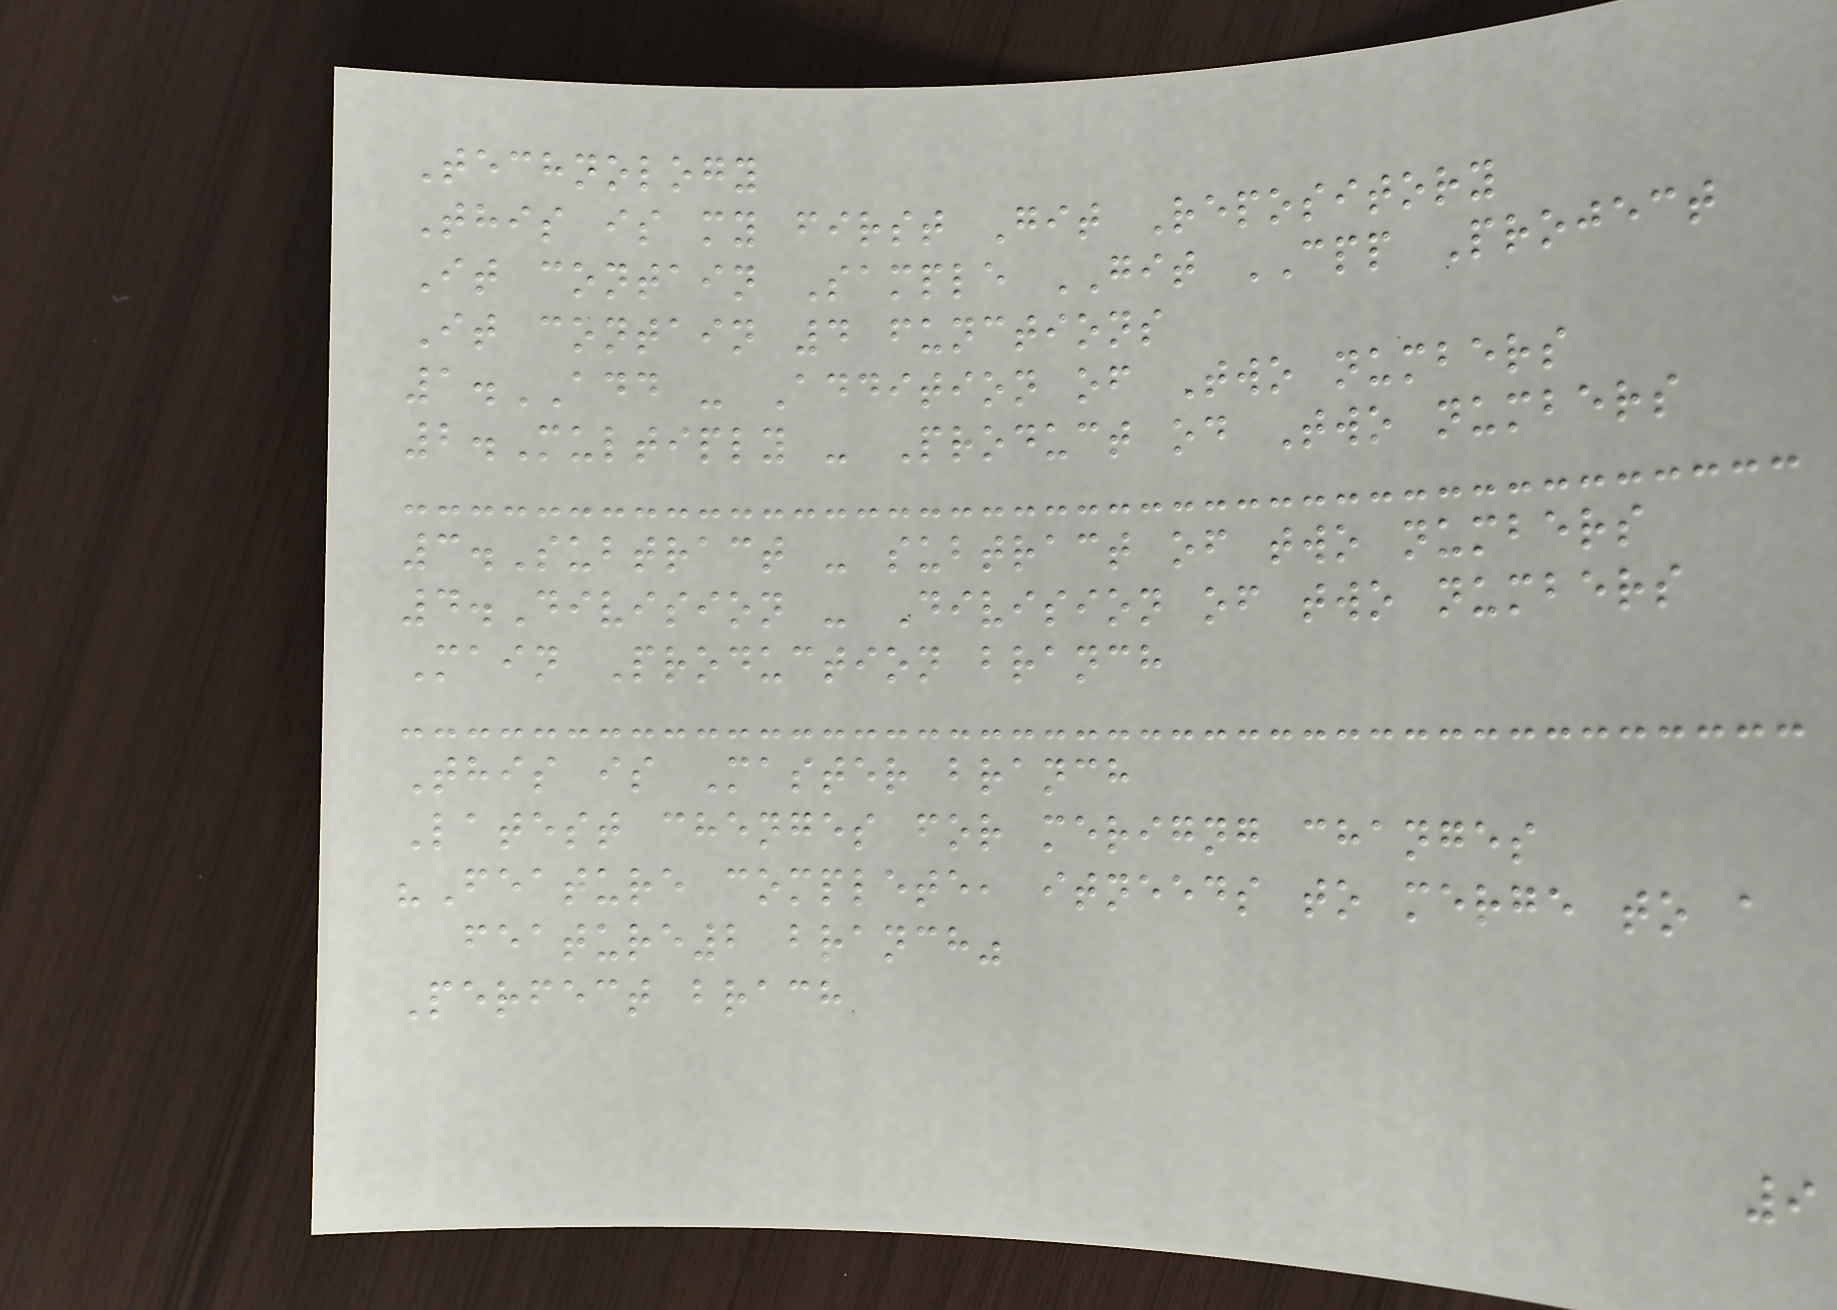Technology
This is my first Git Repository
It contain Sample GIT CPP Project
It contain 4 functions
1.ADD - Addition of Two numbers
2.Multiply - Product od Two numbers
3.Subtract - subtract of two numbers
4.Division - Division of two numbers
Main Production branch
This is Master branch
Latest chenges for merigng changes
"Feature complete, itneeds to merge to a
feature2 branch"
Perfect brach
9
